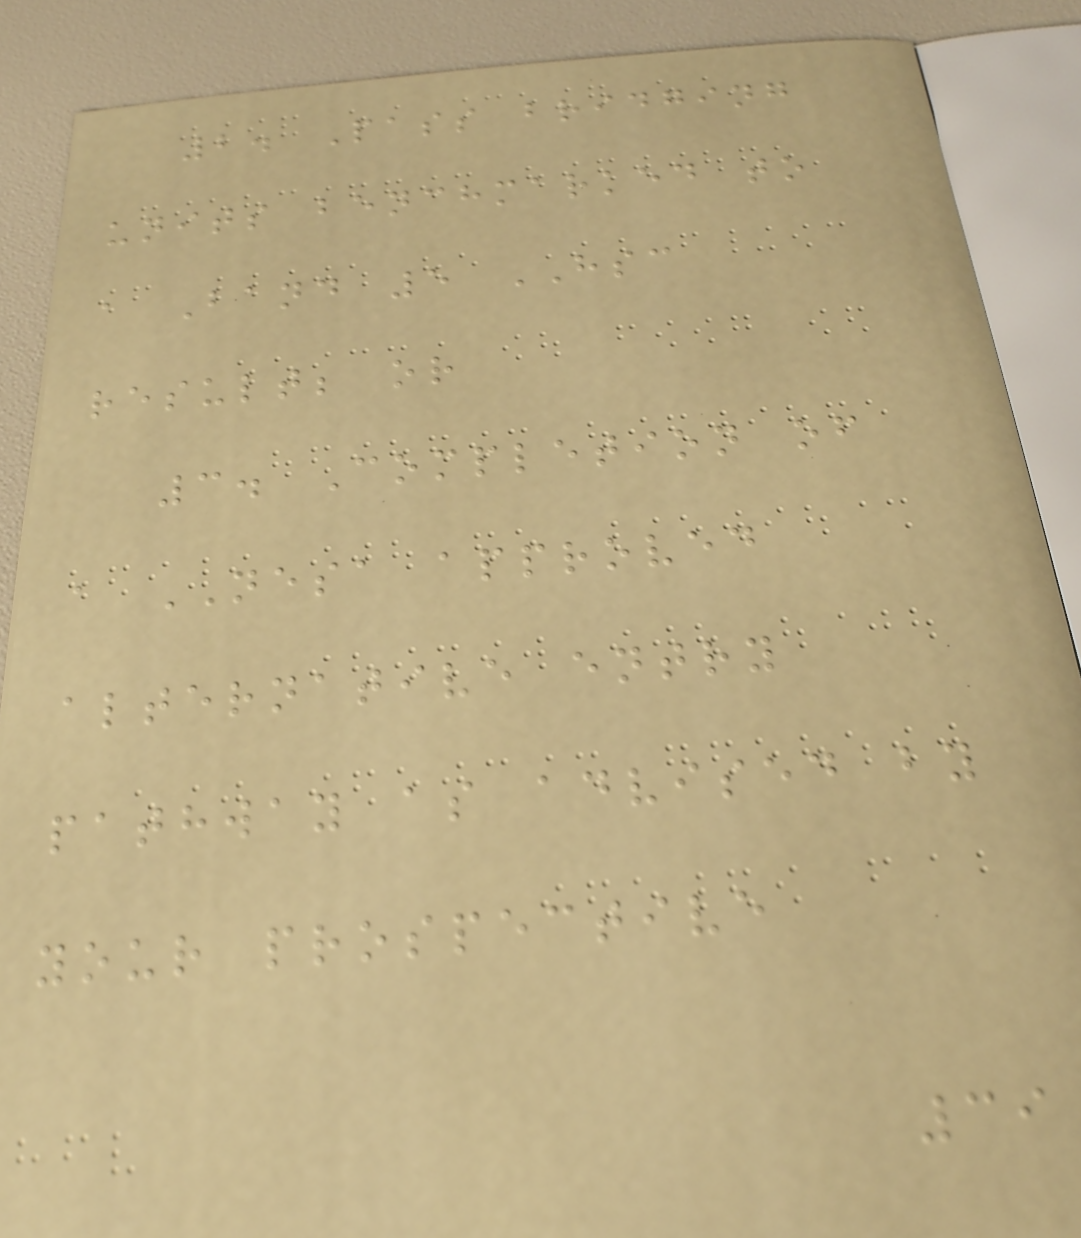2. Pass bridging
units benchmarked to
a Band 5 HSC
result; or
3. Completion of
a NESA approved
alternative entry
pathway as advised by
your prospective
39
